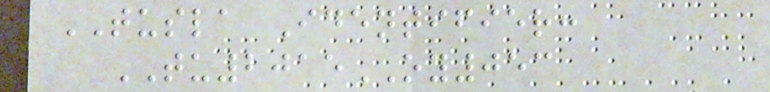TUSLA Identifier:
TU2015OY053
